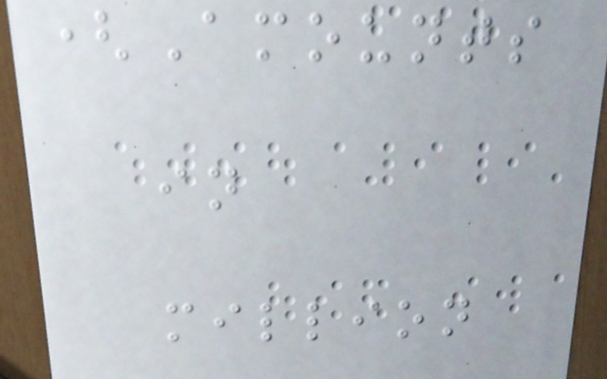(Amounts
in
million
